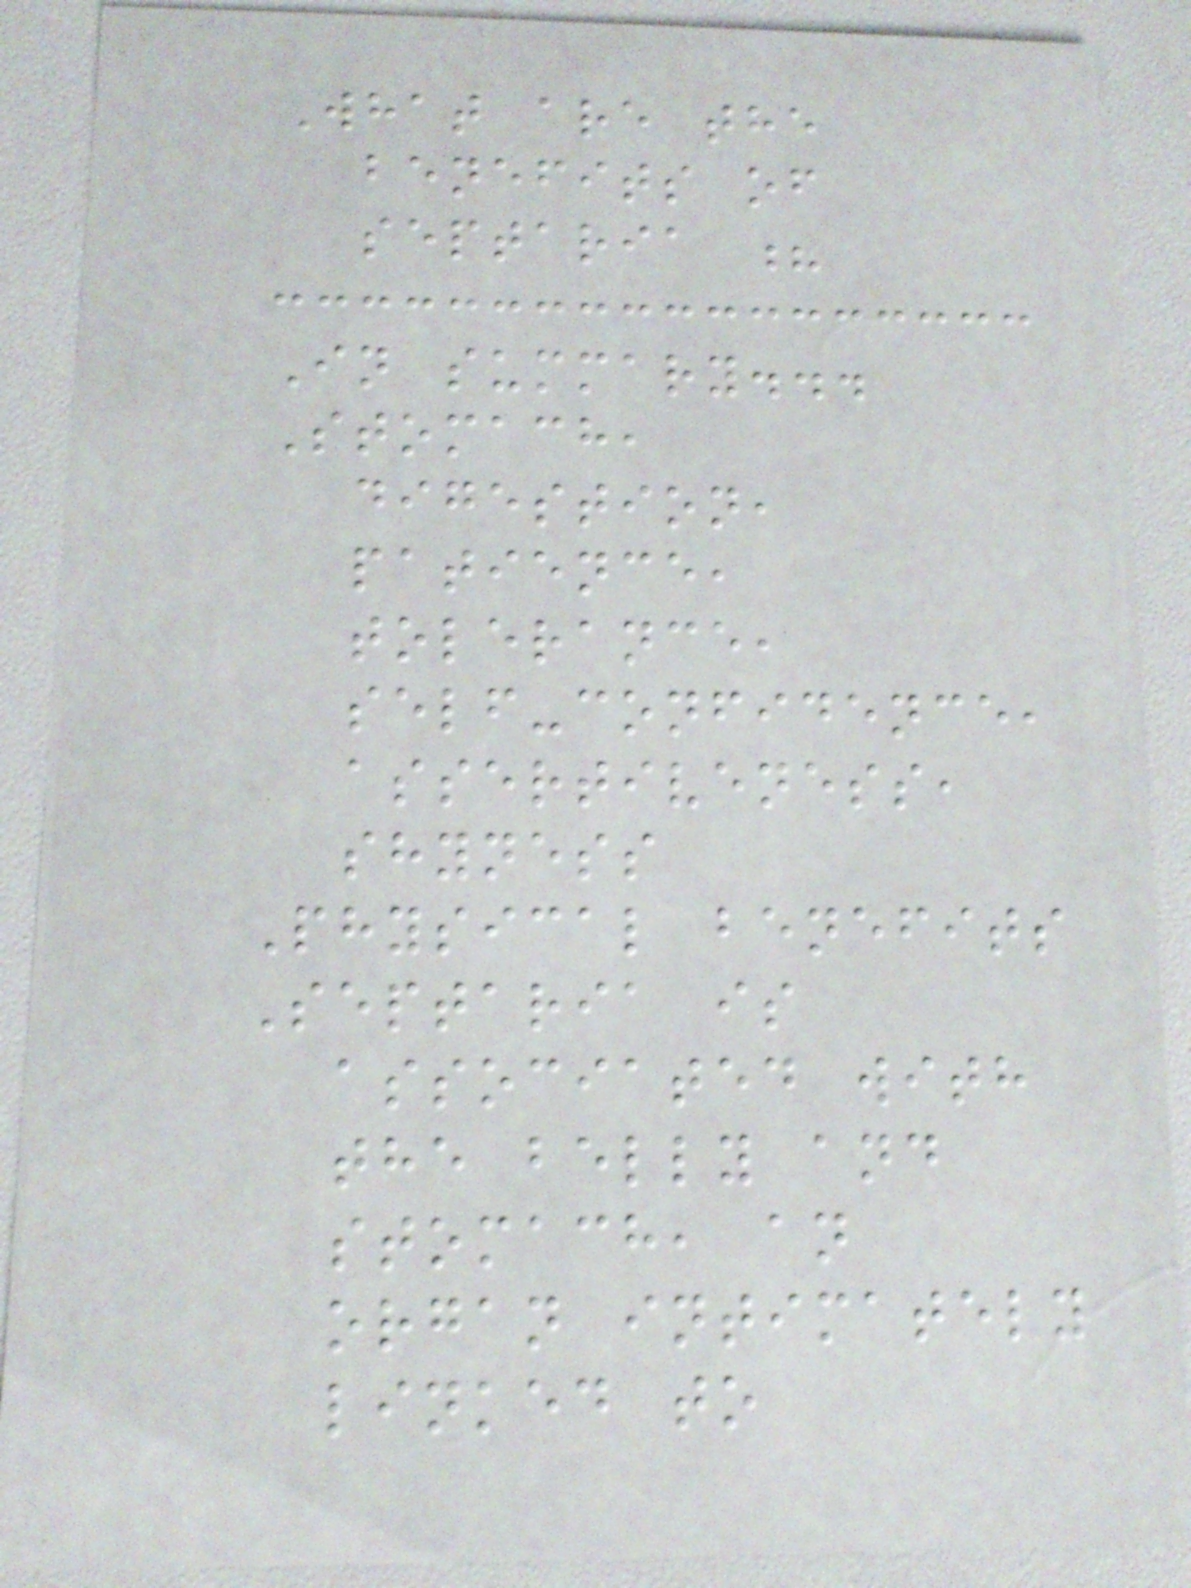What are the
benefits of
septaria ?
In summary...
Stomach,
digestion,
patience,
tolerance,
self-confidence,
assertiveness,
shyness
Physical benefits
Septaria is
associated with
the belly and
stomach, an
organ intimately
linked to
